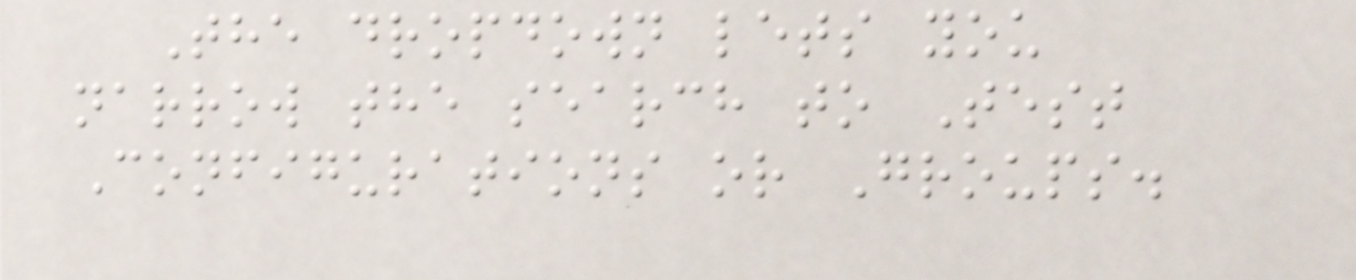The dropdown lets you
narrow the search to Test
Configurations or Groups.
